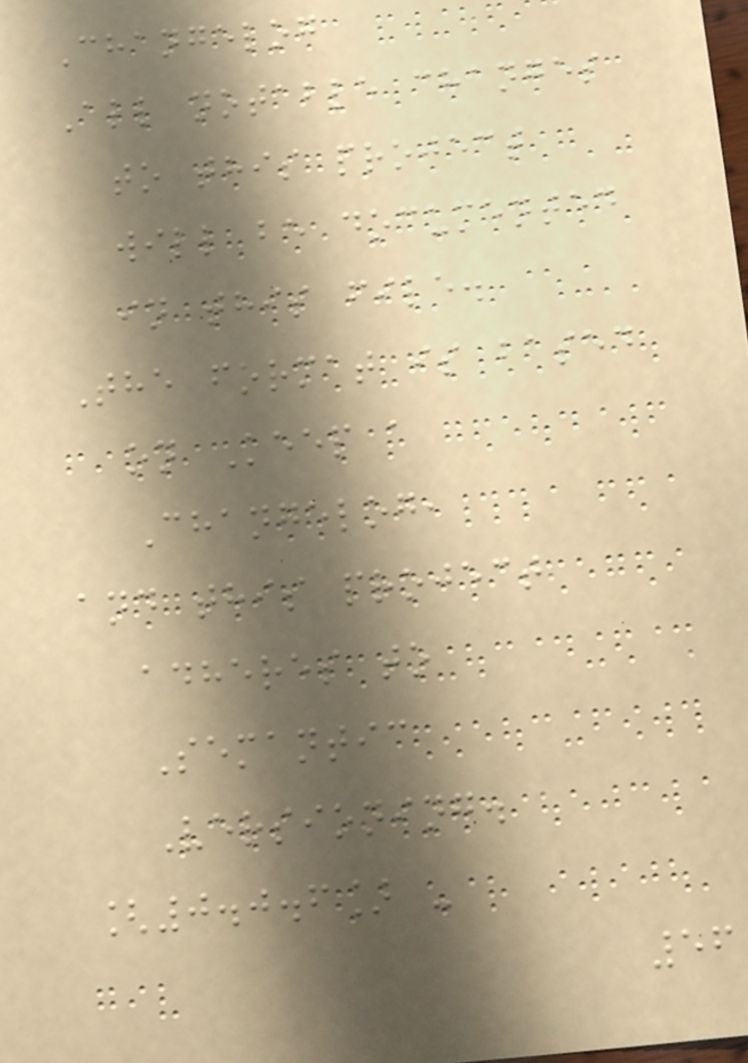Changelog
All notable changes
to this project
will be documented
in this file.
The format is based
on Keep a
Changelog,
and this project
adheres to
Semantic
Versioning.
[0.0.6] -
56
